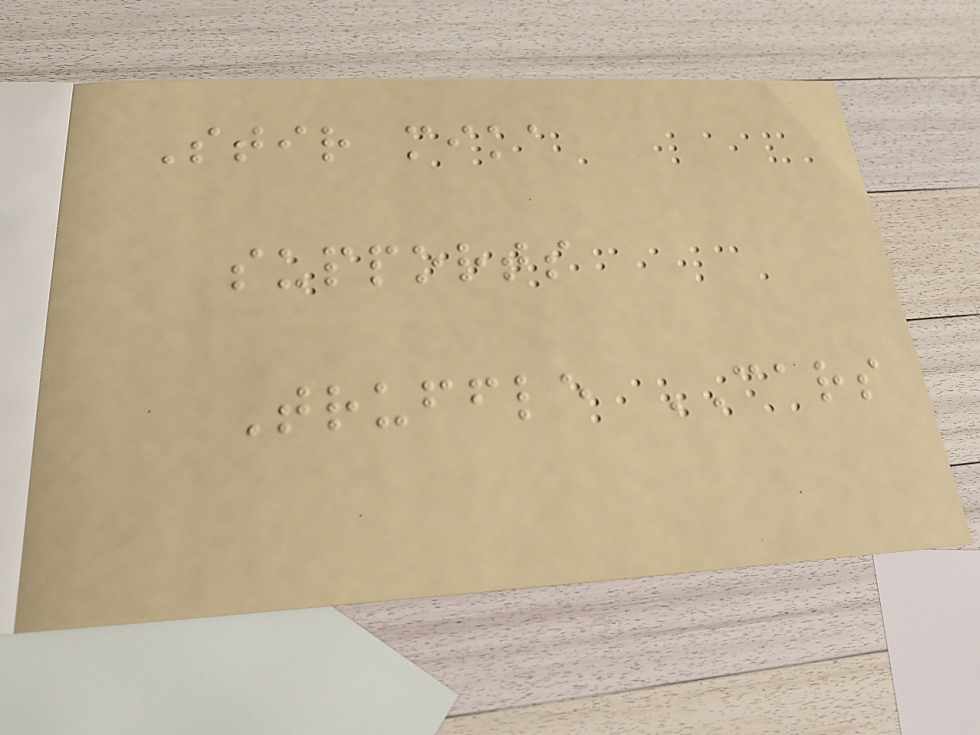Stir mika
supports
Truffle CARS
